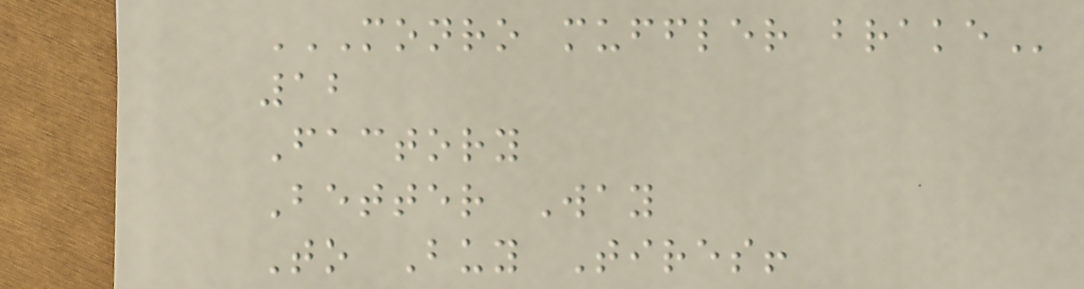MONRO MUFFLER BRAKE
12
Factory
Better Way
To Buy Tires!
